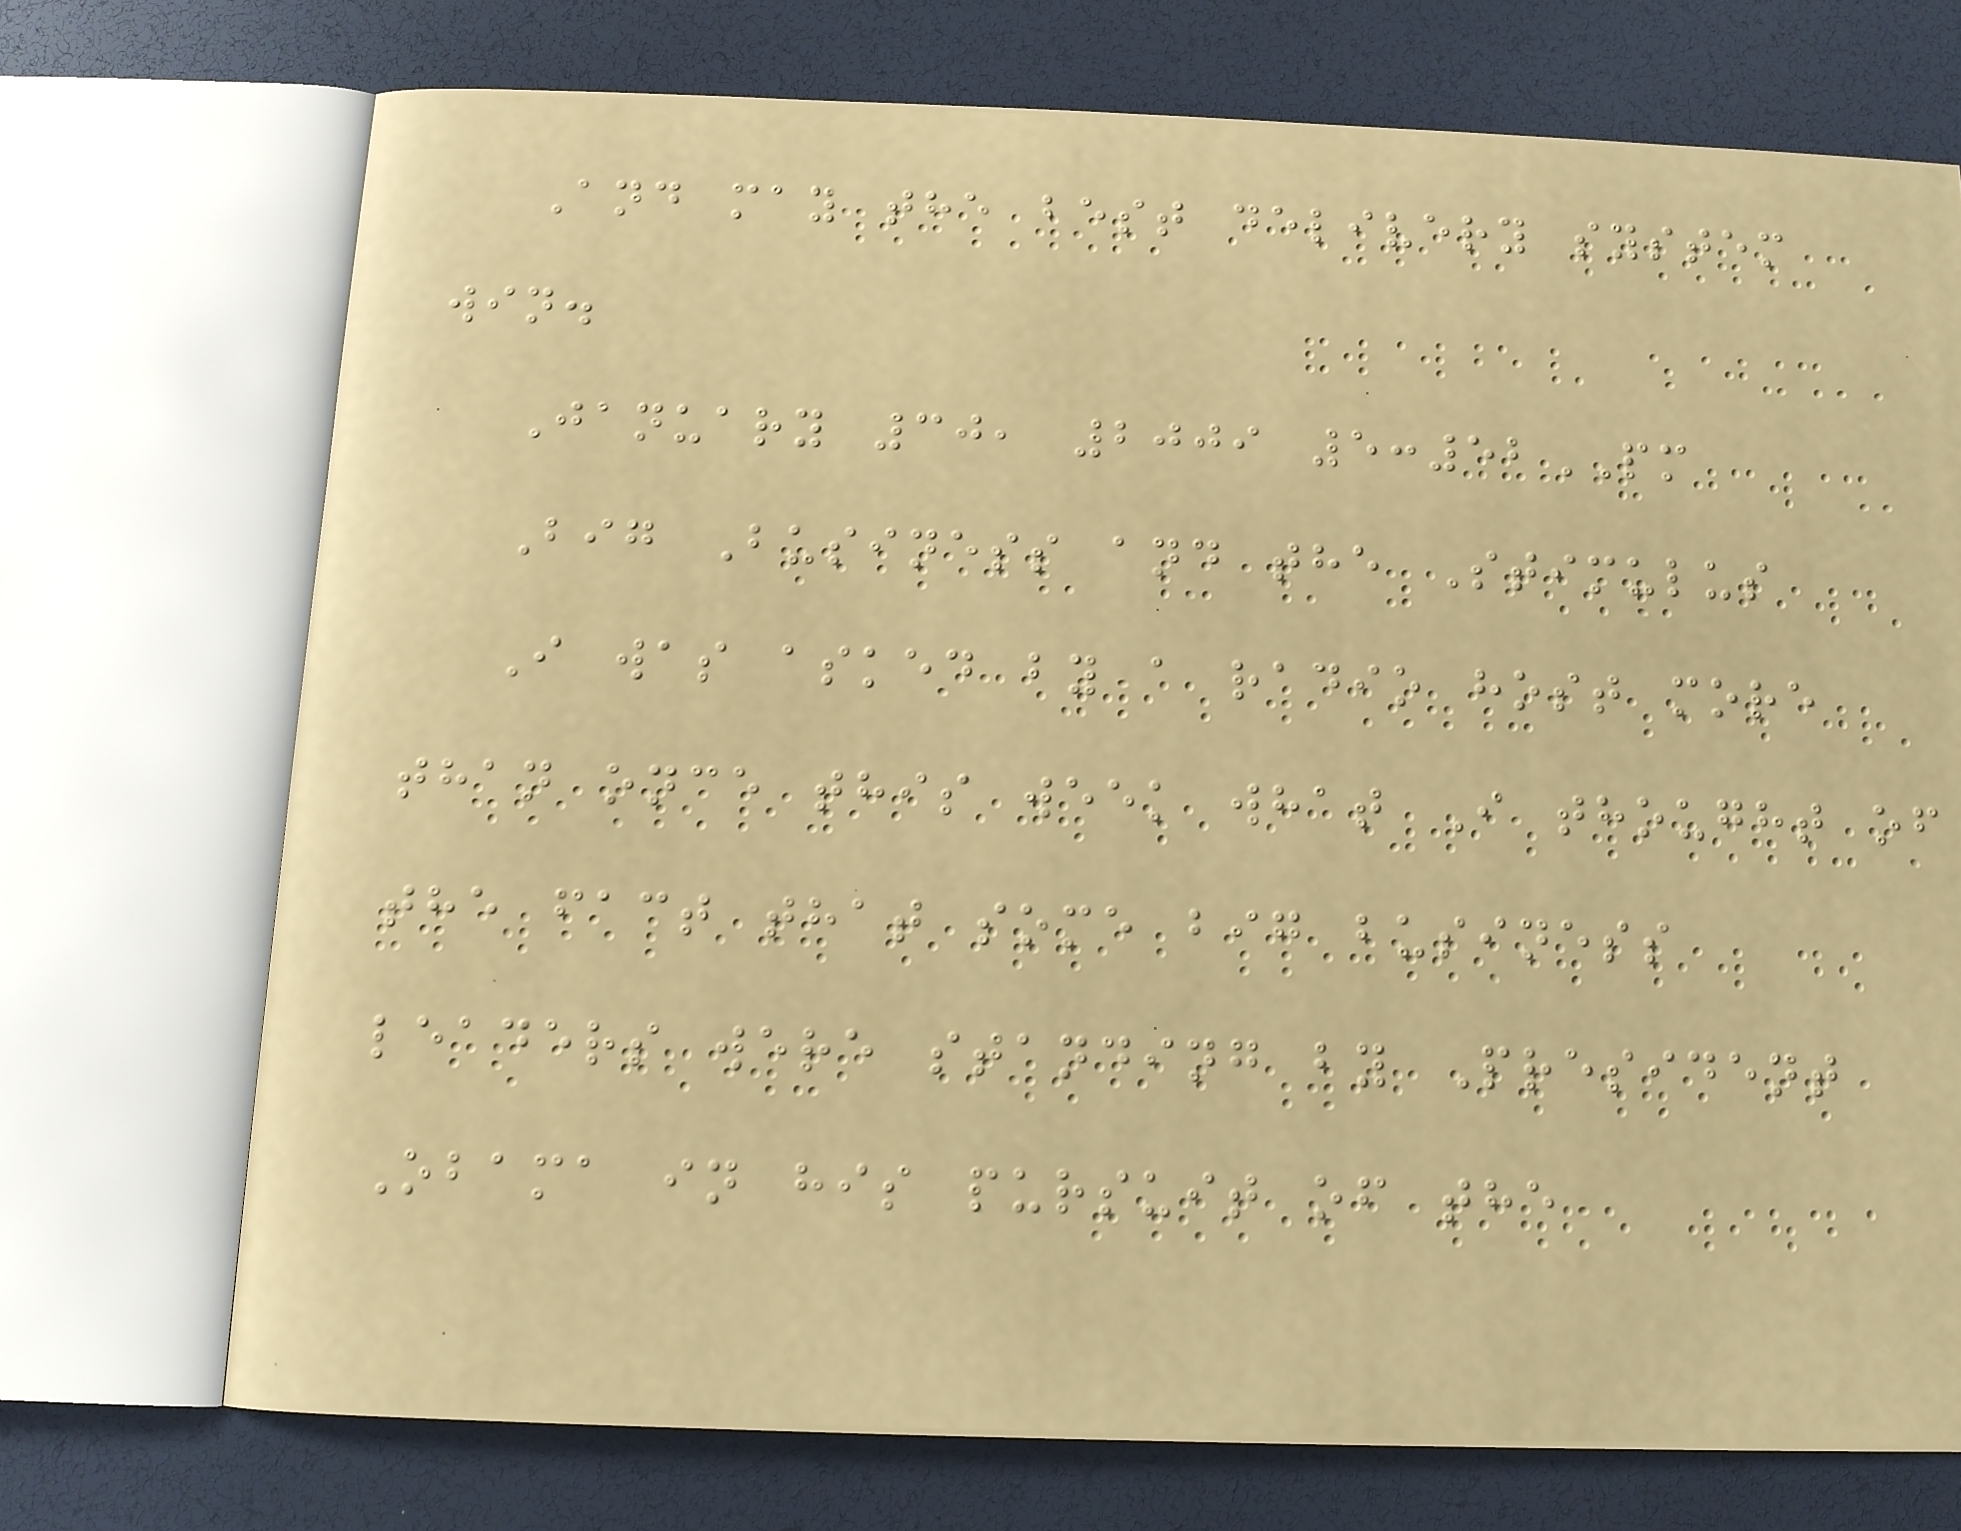And may the best delivery system
win.
January 30, 2009 5:52PM
Big Business and the Stimulus
I was asked by a radio host more
than once this week what I thought of
the fact that some big business
leaders were standing by President
Obama in his pursuit of the
